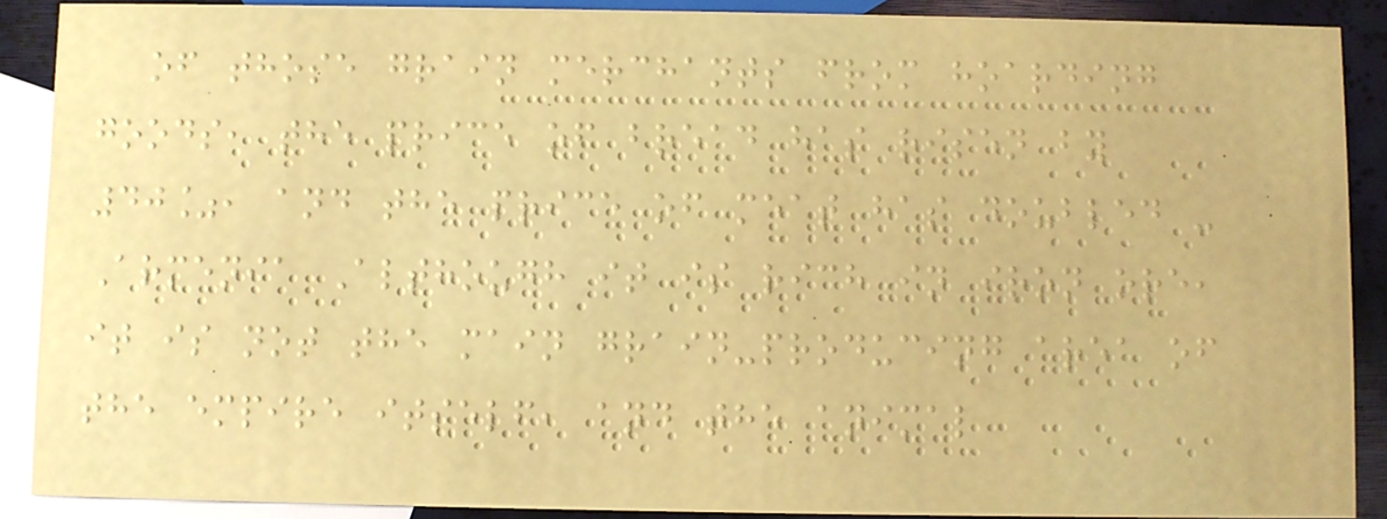of those grain merchants from hoarding
goods, the price of bread has risen by
40%, and the price of meat has doubled -
Armenia Although it is rich in iron ore,
it is not the main grain-producing area of
the empire itself, and the animal
